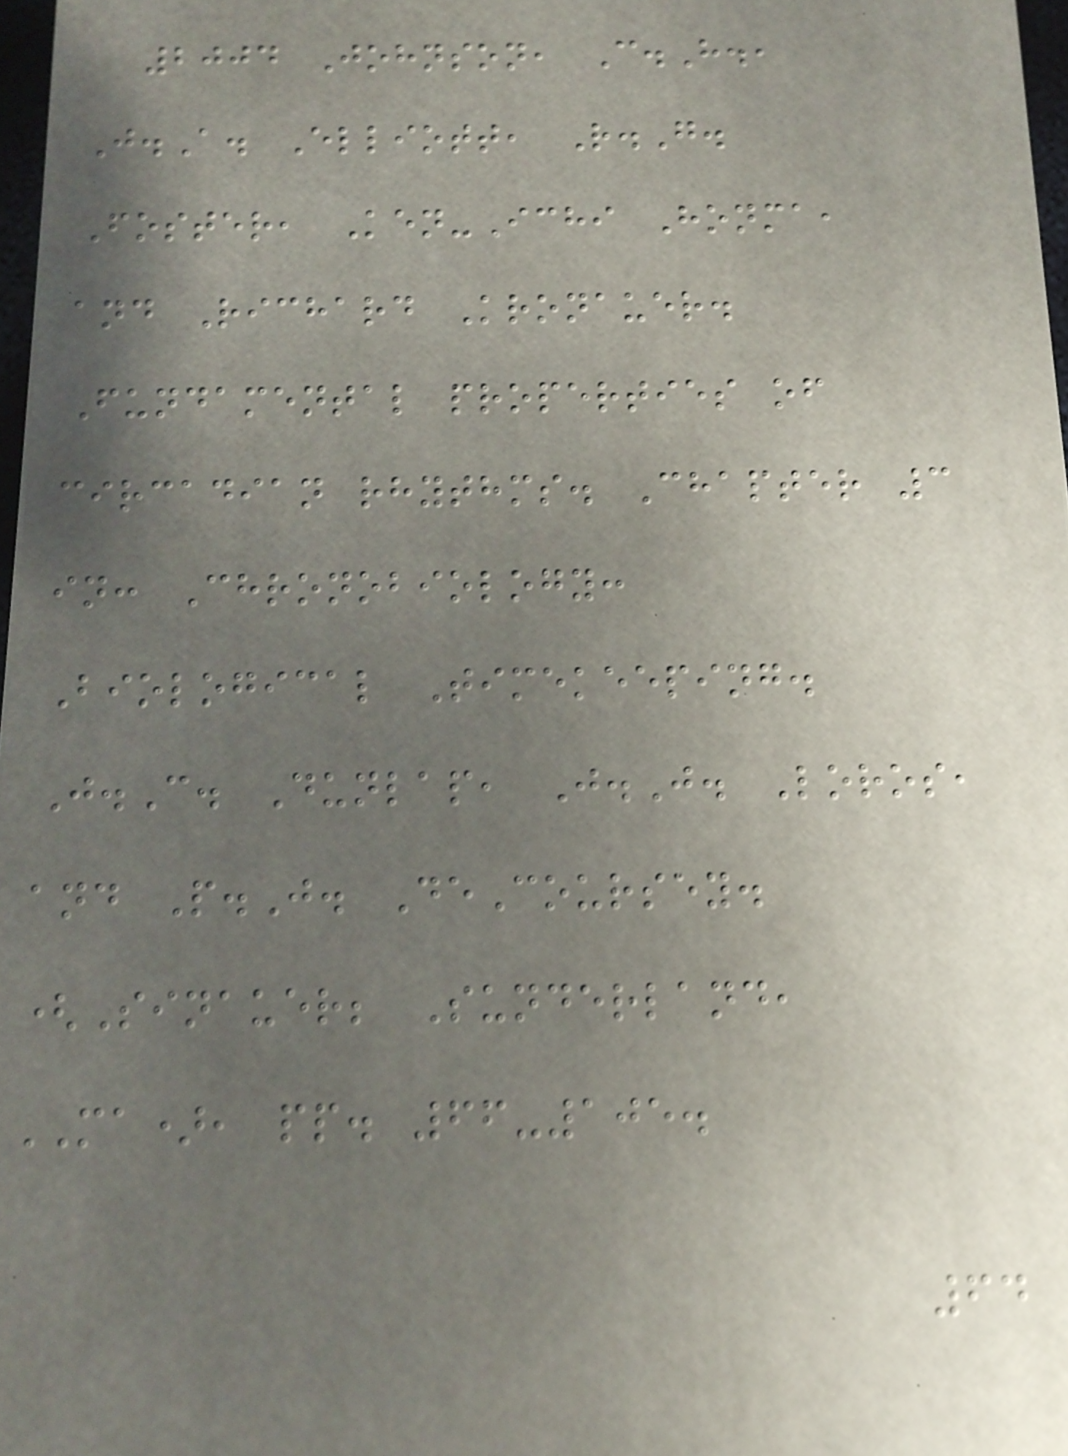2004 Johnson, C.H.,
J.A. Elliott, R.G.
Foster, Ken-Ichi Honma,
and Richard Kronauer.
Fundamental properties of
circadian rhythms. Chapter 3
in: Chronobiology:
Biological Timekeeping.
J.C. Dunlap, J.J. Loros,
and P.J. DeCoursey.
(Sinauer; Sunderland,
MA), pp. 66-105.
64
